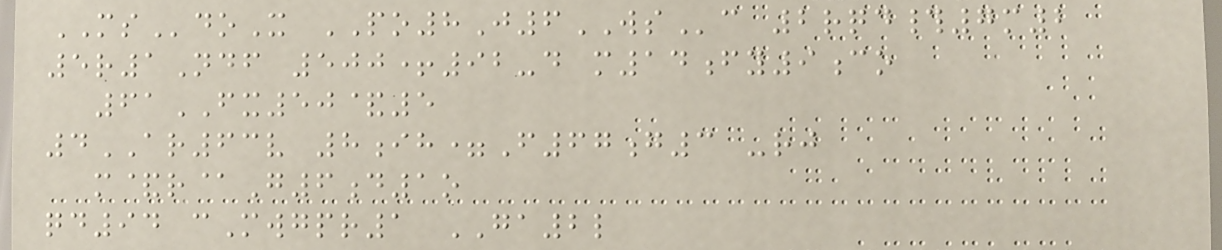MSdoX PO8J6WSc 2rqd#7m2
5r1Ndf 500+92-d m14fy9co
61FX50&5
4AR63v 8ih=F67g3 -rj
m&r@G6d1o
qd94 cMwgpr1 GA2l
